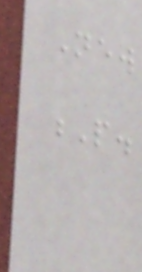New
P.
